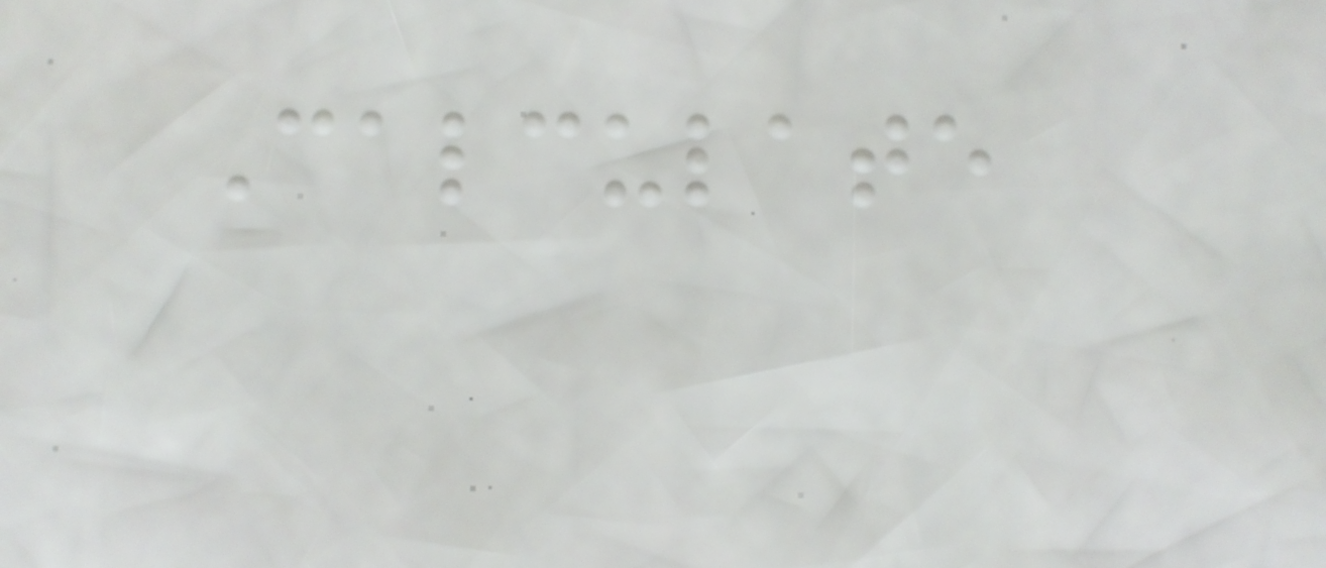Calculate
